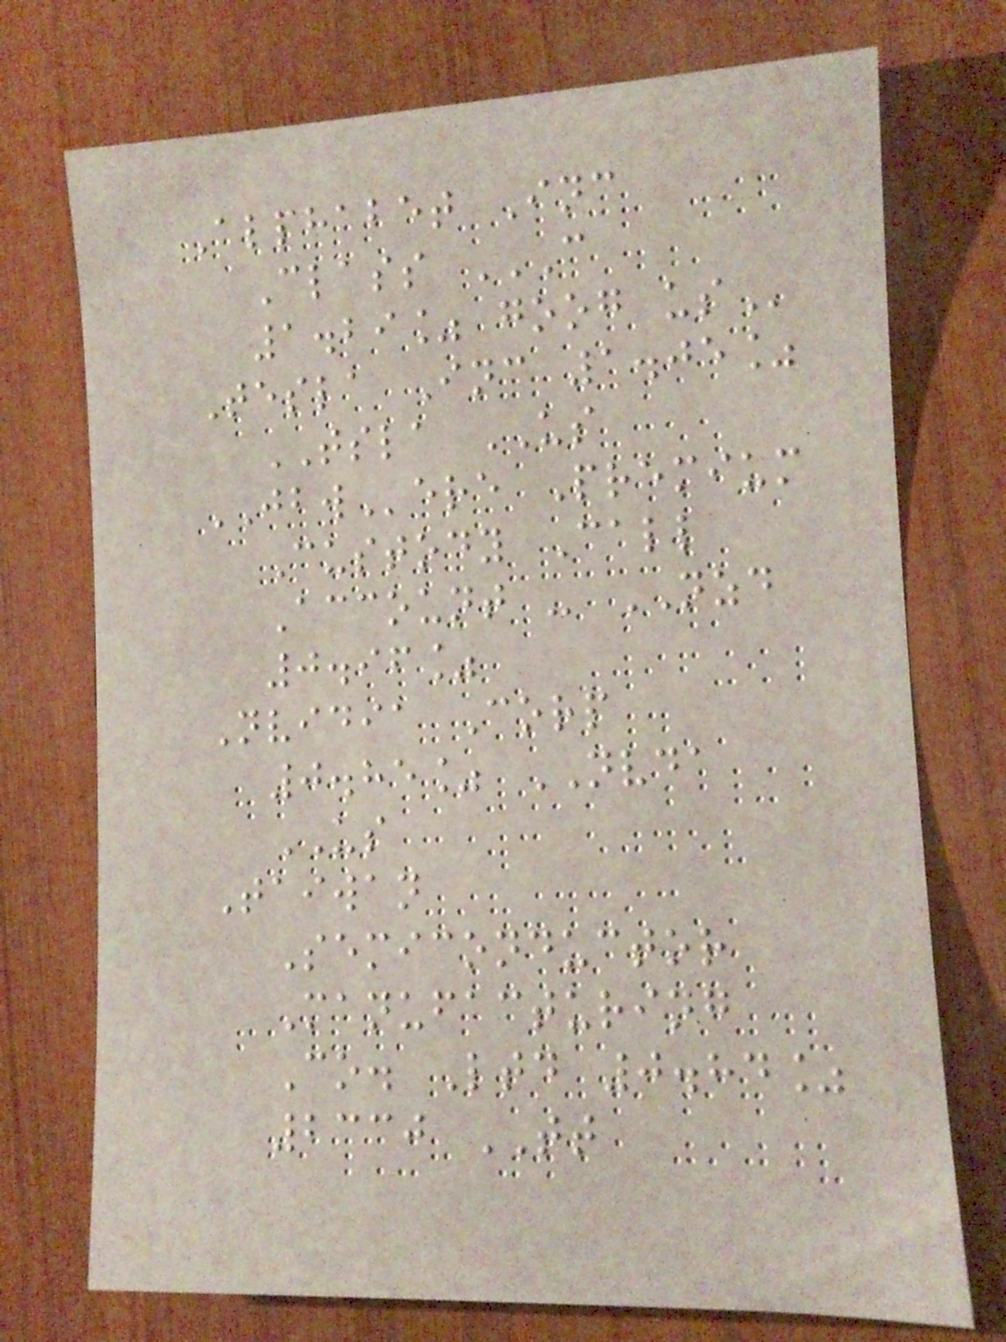Alphabet Inc
Class C
1.29% GOOG US
Tesla Inc 1.05%
TSLA US
JBWere Premium
Custody Call
Account - NZD
0.96%
Nvidia Corp
0.85% NVDA
US
Taiwan
Semiconductor
Manufacturing
Co. Ltd 0.84%
2330 TT
